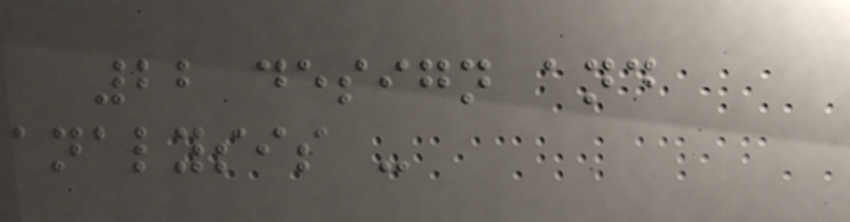22 design and
analysis -
